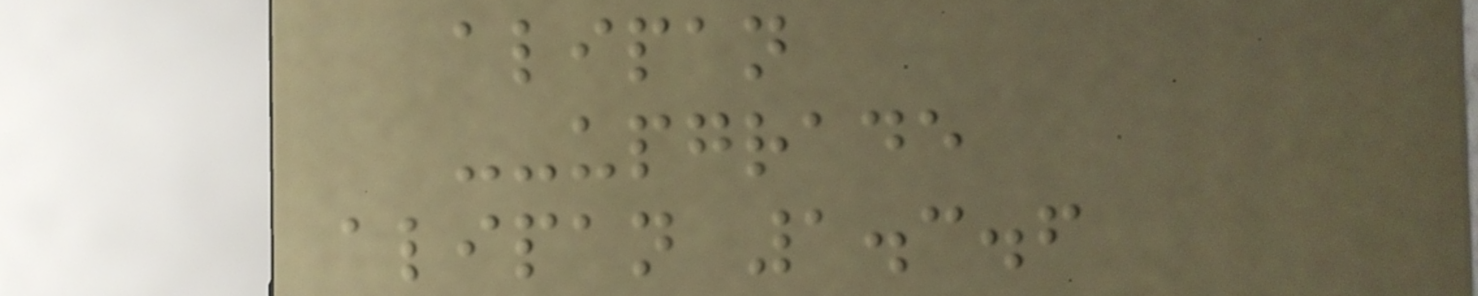alipan
--upgrade
alipan 1.3.6
